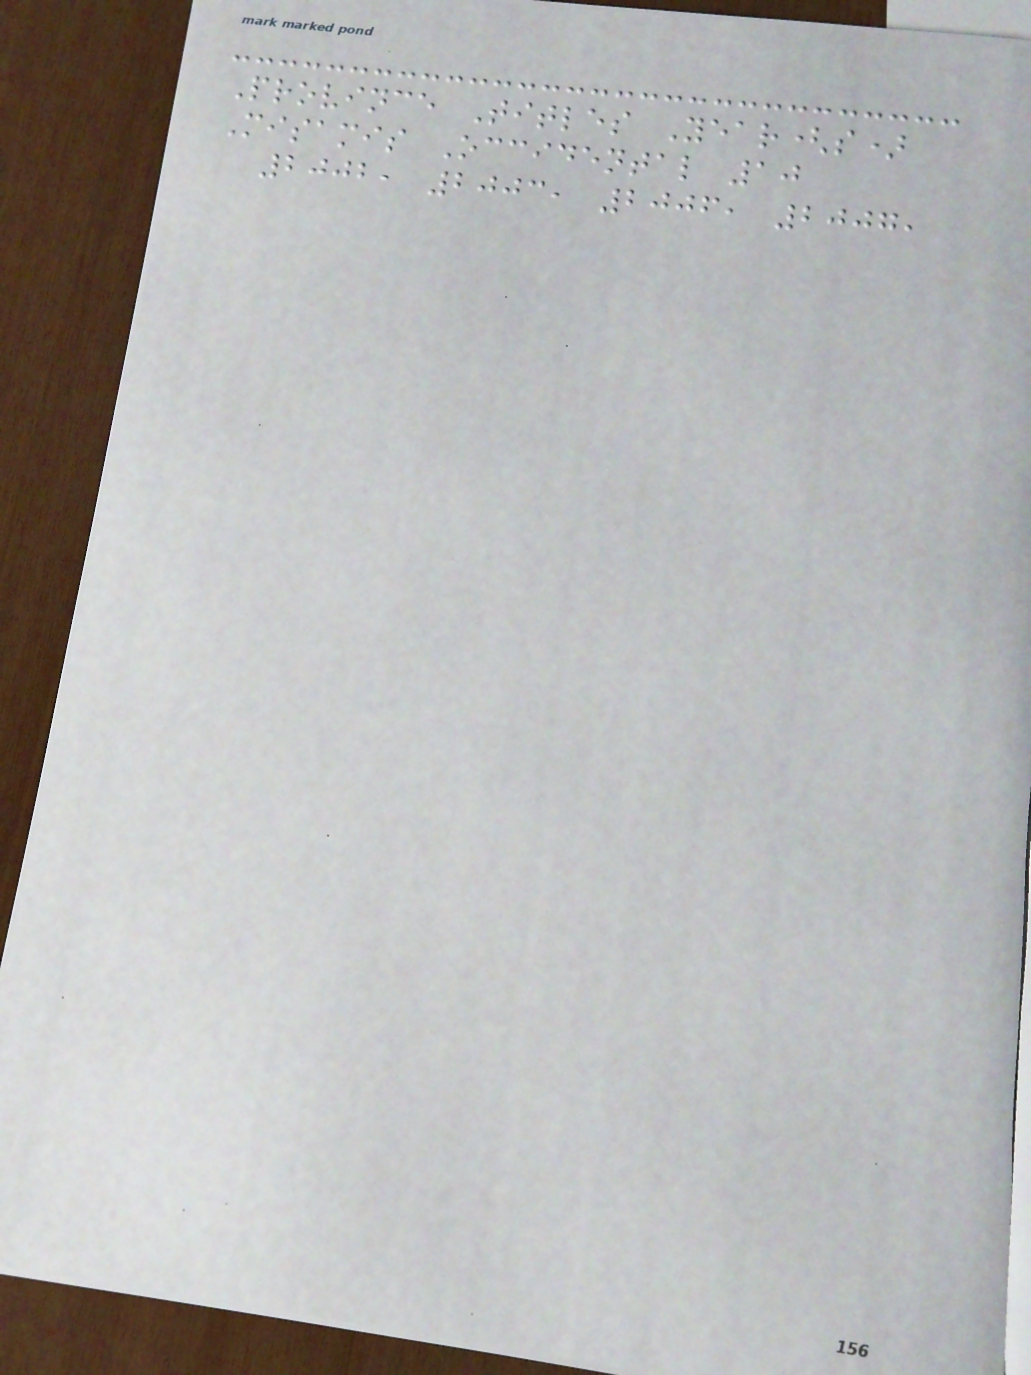Province Titles Year(s)
Misamis Occidental 10
2002, 2003, 2006, 2007,
